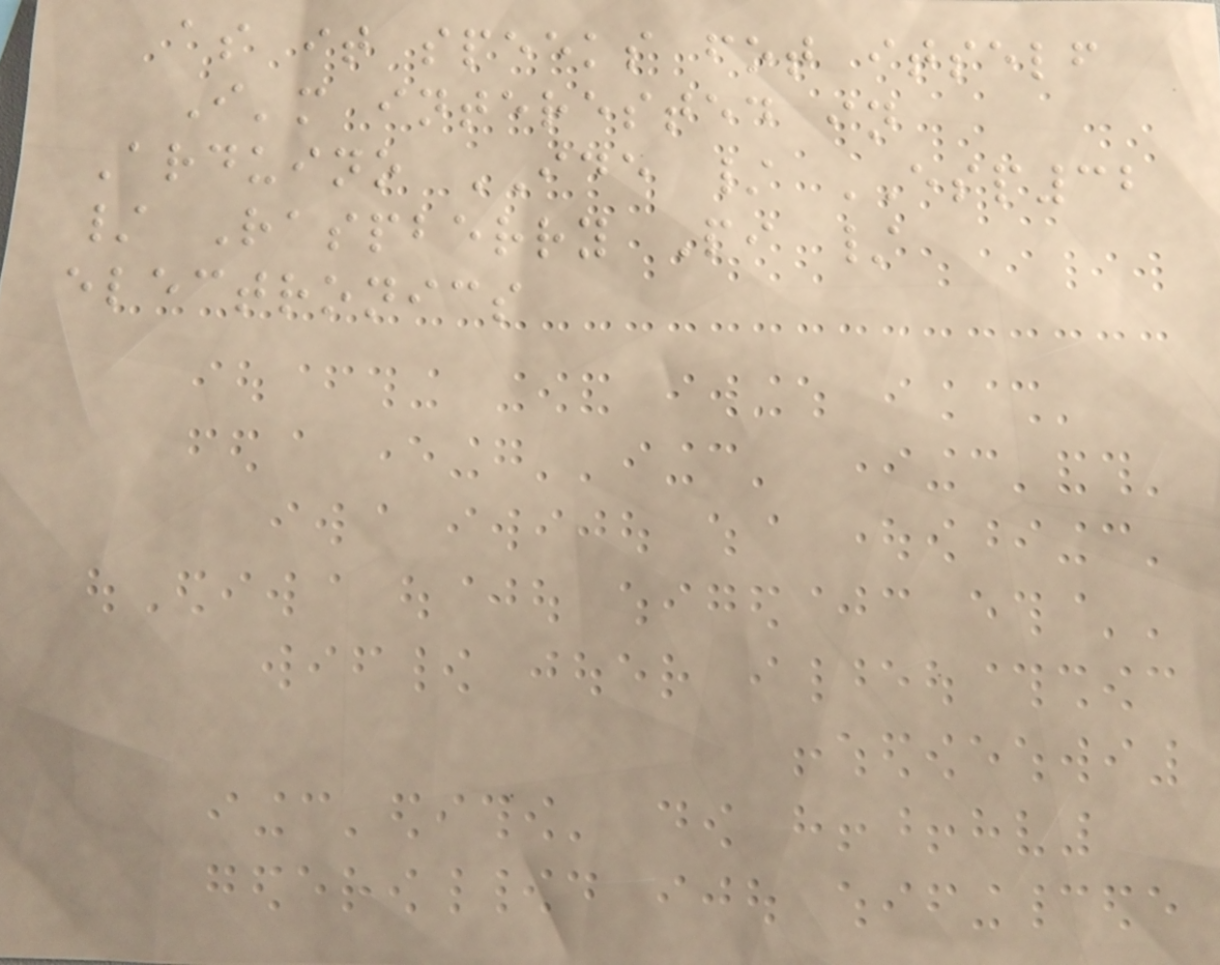as it speeks fot itself
I'm interested in
Arduino IDE / ESP32
/ Raspberry Pi /
electronics
